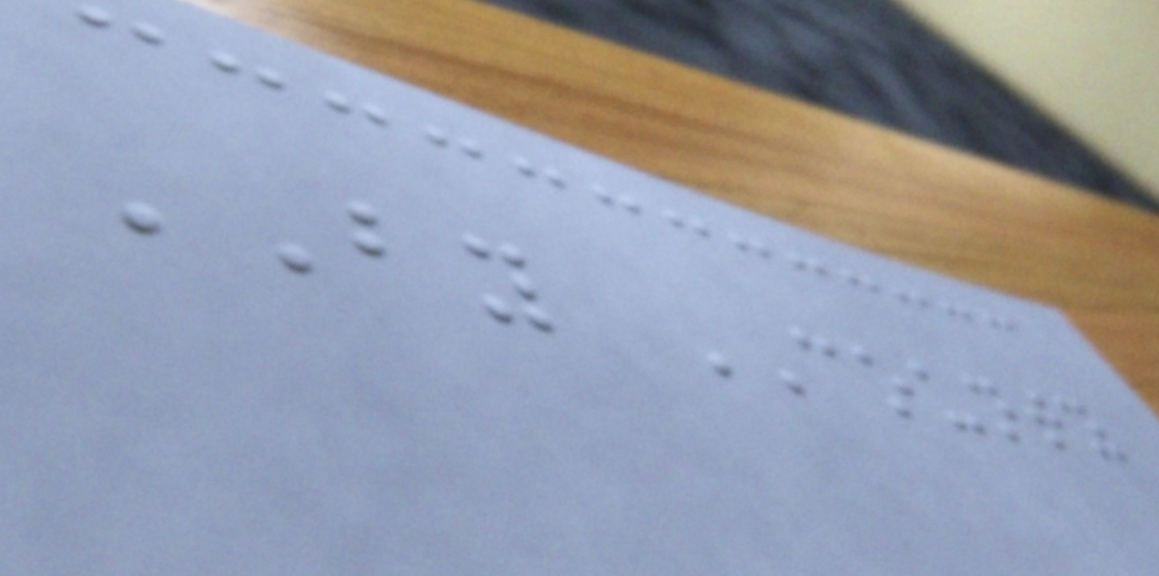BY COUNTY
